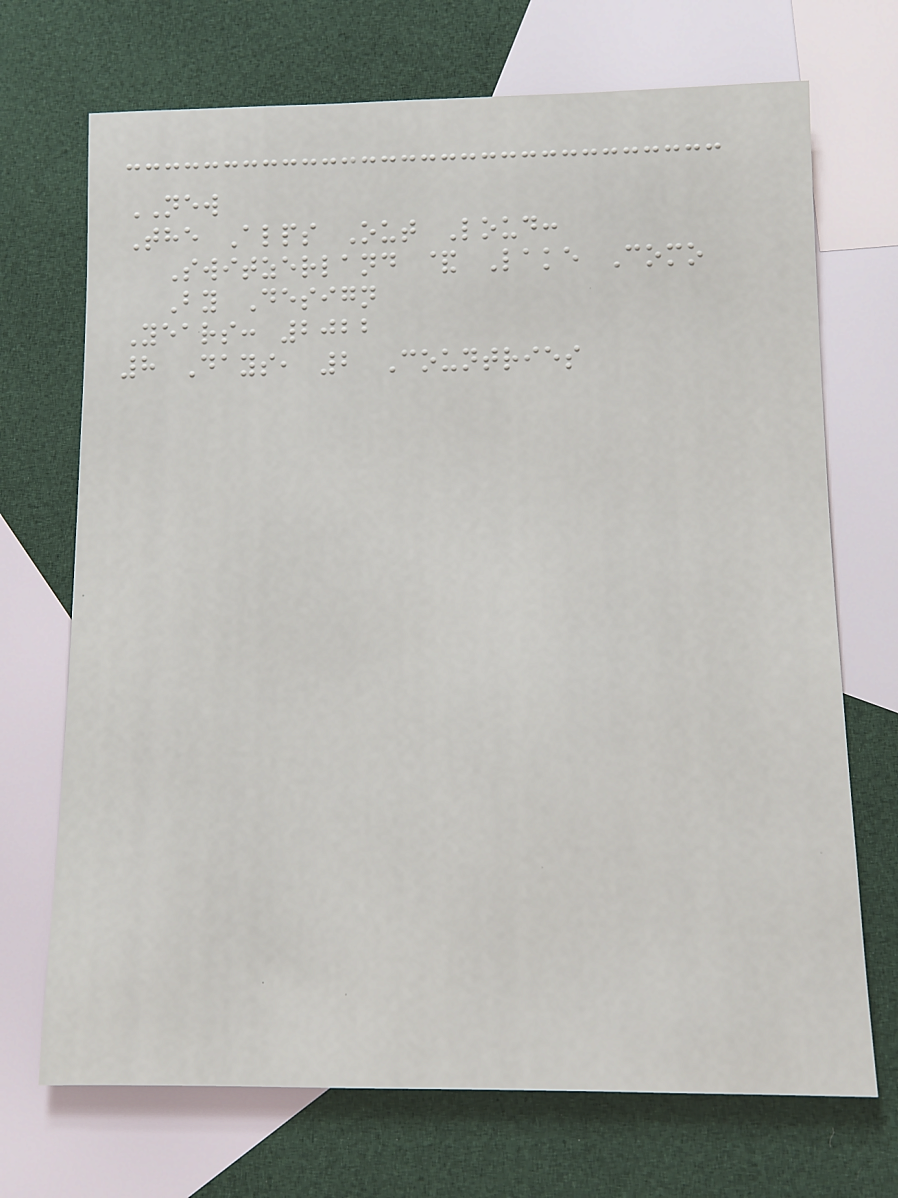NEW
The Alps Out Loud:
Switzerland & Lake Como
By Design
Years: 2022
8 Days, 2 Countries
